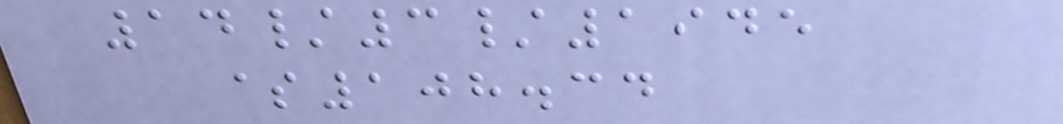14/3/1945
$108.34
